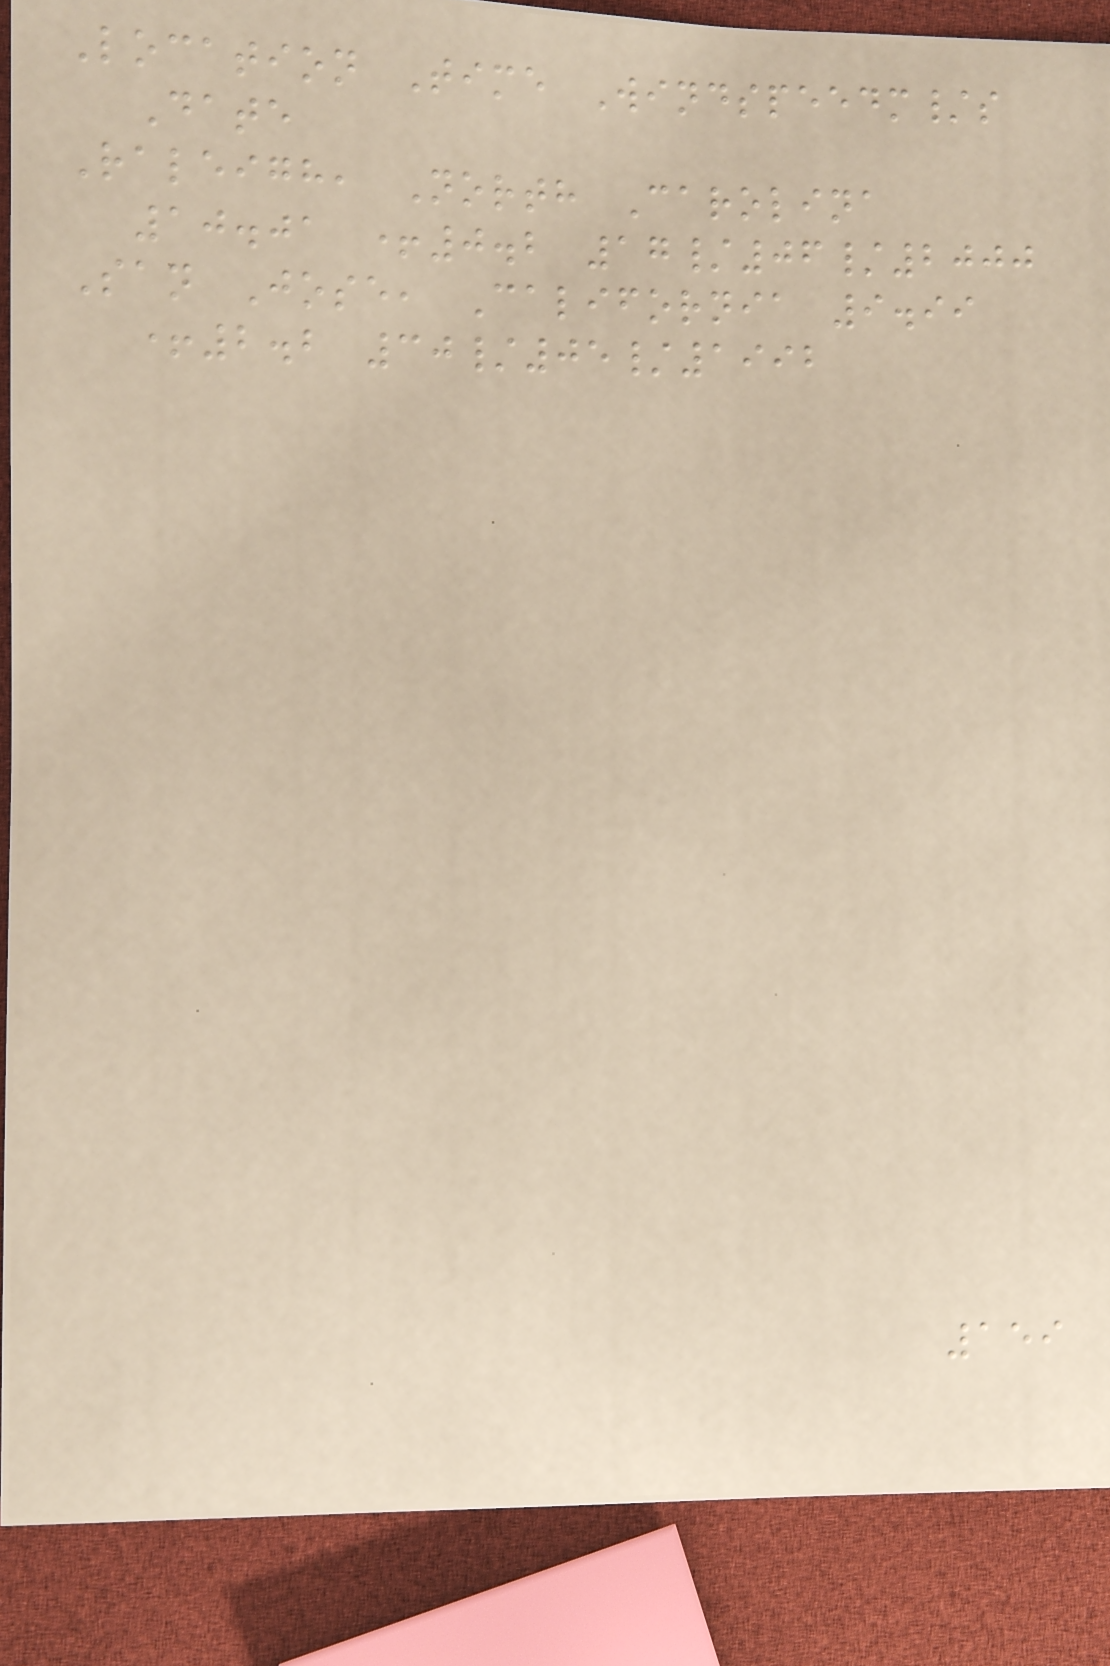Location Time Windspeedm/s
Date
Raleigh, North Carolina
10.01 +0.2 17/06/2000
San Jose, California 9.99
+2.2 30/05/1992
159
